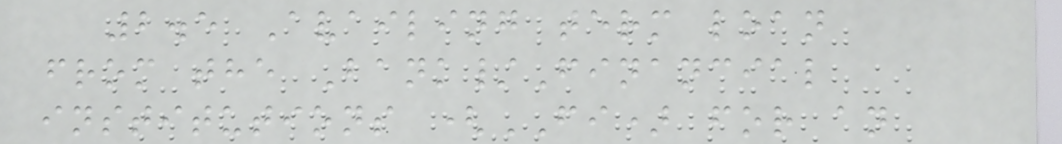2.5 Availing term loan
from the Bank/Financial
institutions (FI) for an
